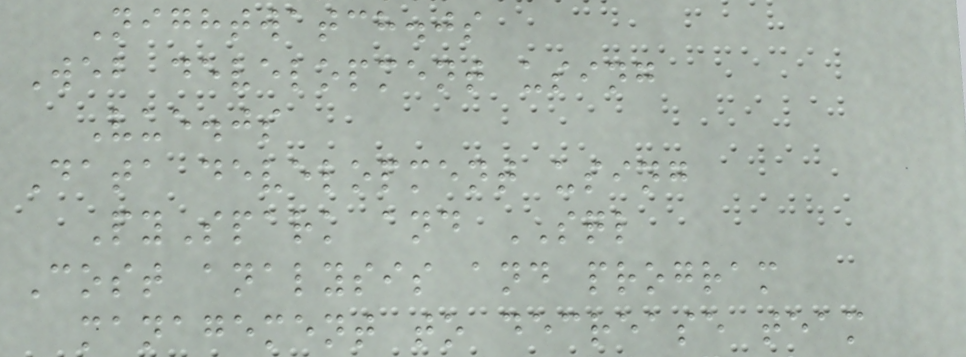Nightwatch.js
Web development using
Vue.js
Data development using
PySpark and SQL
Cost analysis and program
management to decrease team
